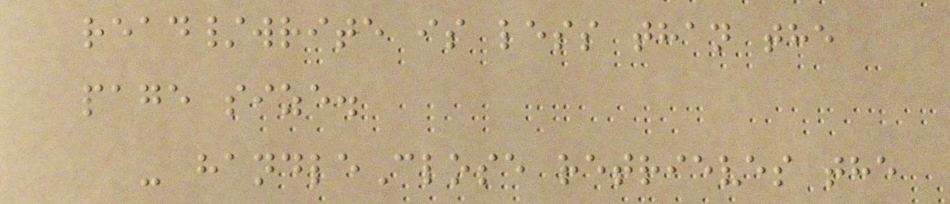read/write is less than the
page size.
- handleClose retrieves the
